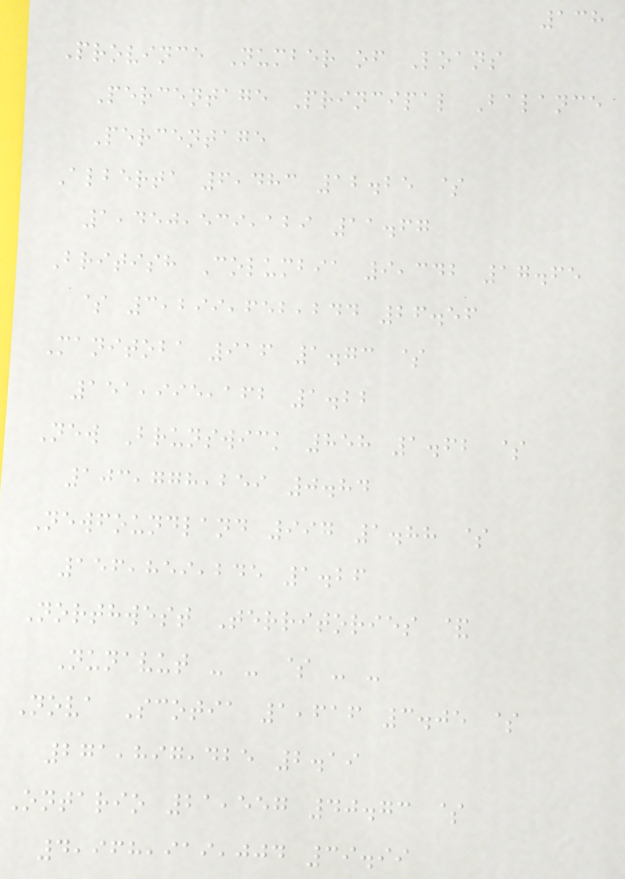138
Province Number of Loans
Percentage Principal Balance
Percentage
Alberta 6,483 12.25 $
1,450,539,129 11.67
British Columbia 9,342 17.65
$ 3,299,652,244 26.56
Manitoba 916 1.73 $
151,995,162 1.22
New Brunswick 858 1.62 $
103,778,259 0.84
Newfoundland 997 1.88 $
156,859,245 1.26
Northwest Territories &
Nunavut - - $ - -
Nova Scotia 1,616 3.05 $
271,897,425 2.19
Ontario 21,557 40.73 $
4,968,919,004 39.99
